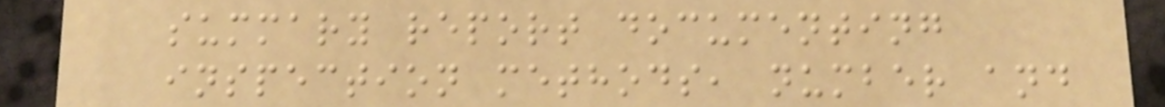summary report documenting
inspection methods, number and
